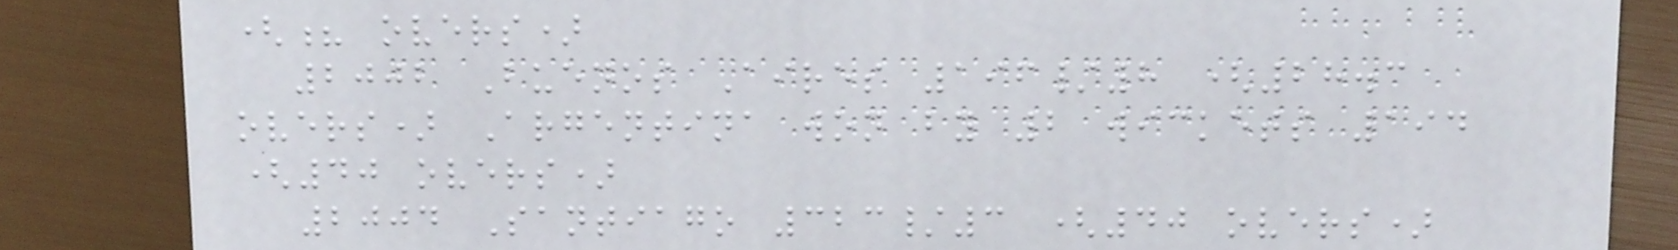(? overs)
2002 Buenos Aires 196/8 (28.3
overs) Argentina won by 2 wickets 194
(40 overs)
2004 Santiago 323/3 (40 overs)
